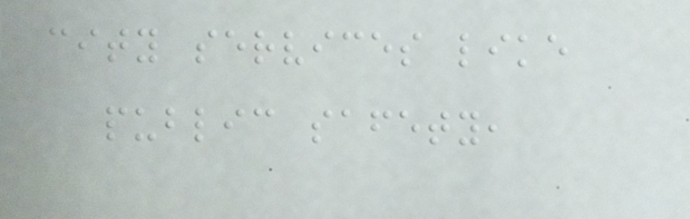city services like
public safety,
